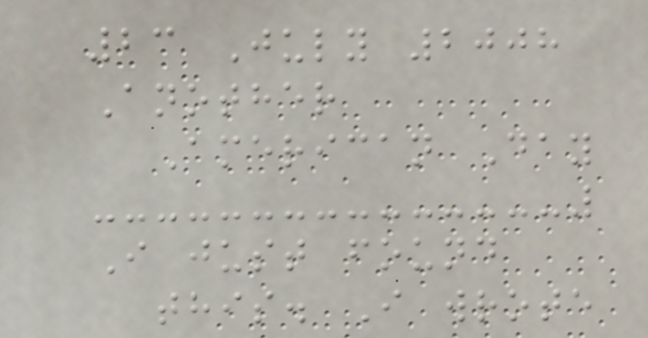23 July 2008
Another
American Day
I just found
this. I wrote
